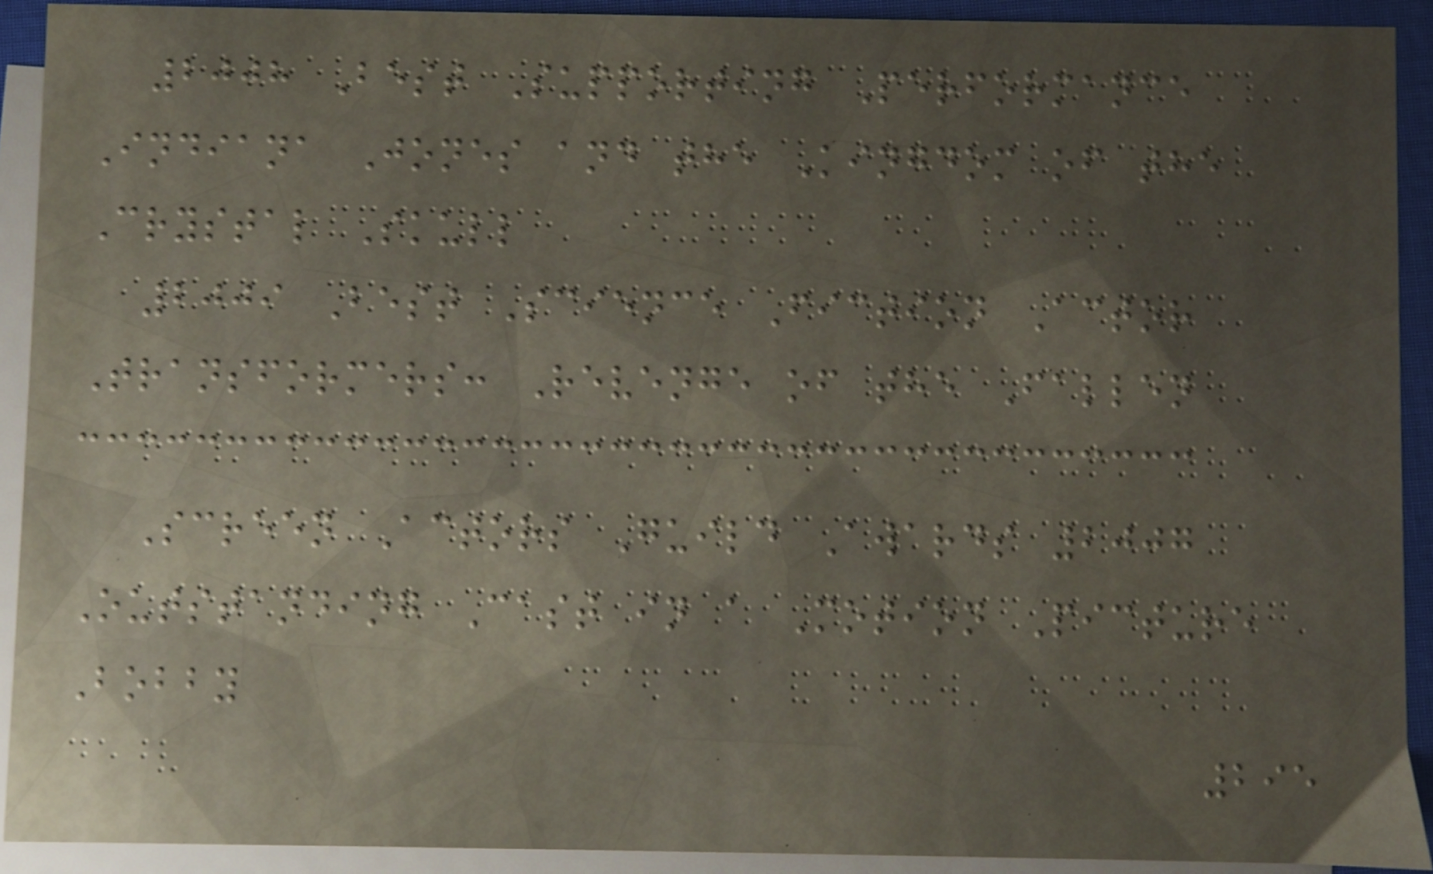2008 Best Supporting Performance
Indiana Jones and the Kingdom of the
Crystal Skull
2009 Best Science Fiction Actor
Transformers: Revenge of the Fallen
Screen Actors Guild Awards 2007
Outstanding Cast in a Motion Picture
Bobby
295
